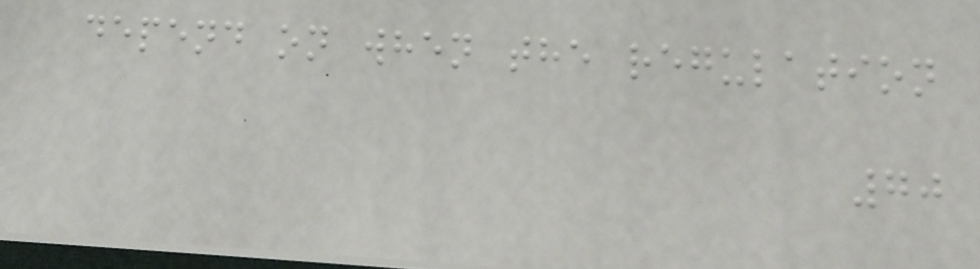depend on when the regulation
70
